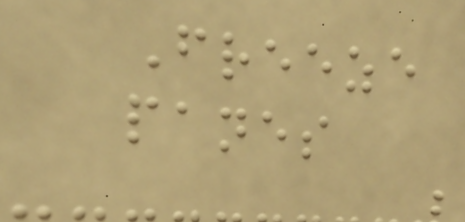Freeze
panes
